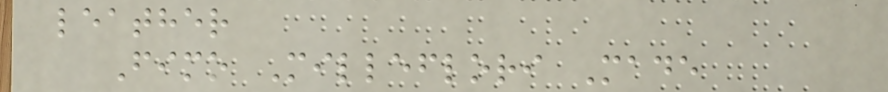leather
Fimo Milleflori Made
